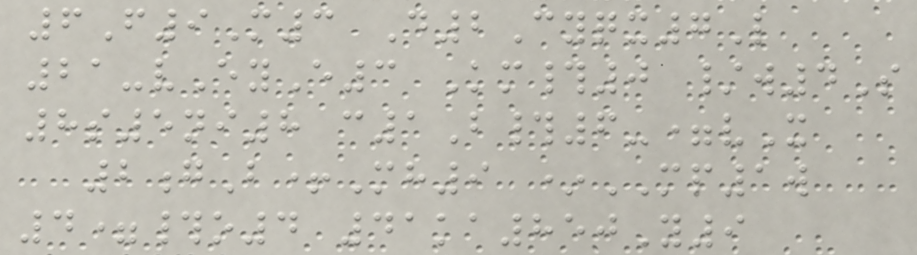6F9M3 D2Cyqx7L
21-vEyE3 Km#0 /w4S
8s5ni8 c1B#6-=vX
2gB+Mh9 *MP1w
4=#o4 41ka850Y9
